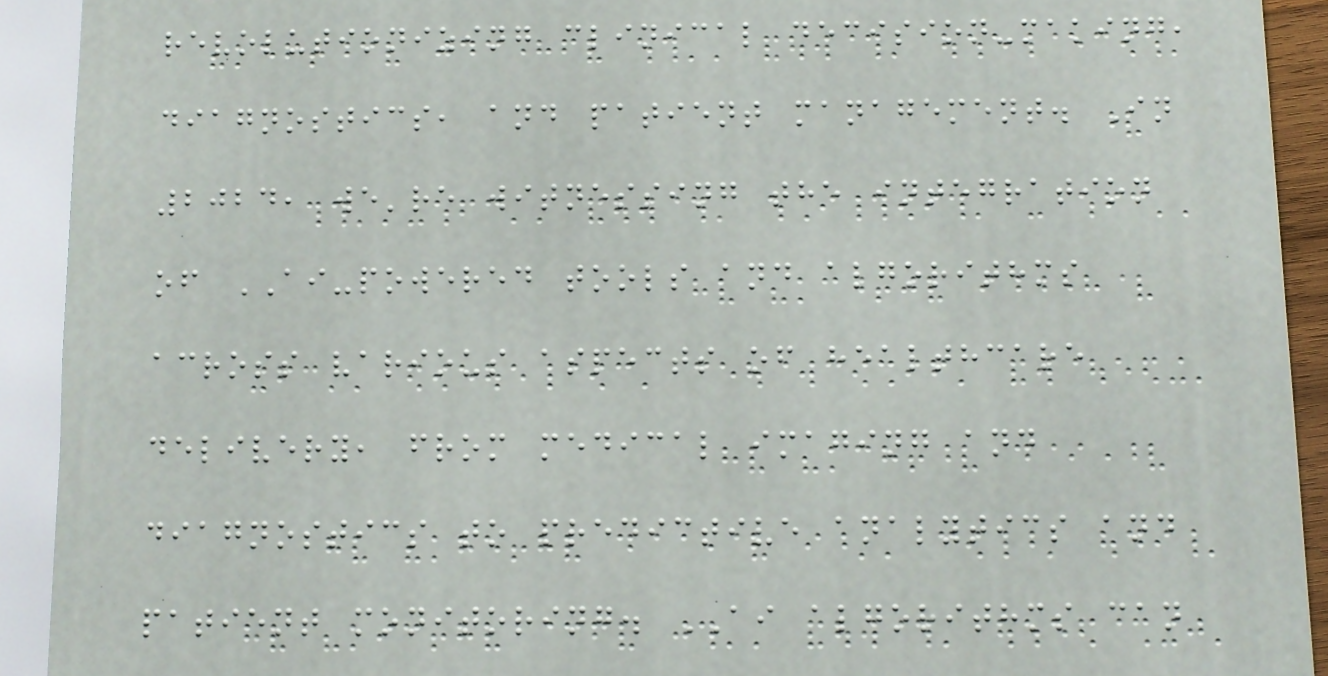revolutionizing clinical decision-making,
diagnostics, and patient management. In
2024, we're witnessing the integration
of AI-powered tools and algorithms
across various aspects of healthcare
delivery, from medical imaging and
diagnostics to predictive analytics and
patient monitoring. AI algorithms can
